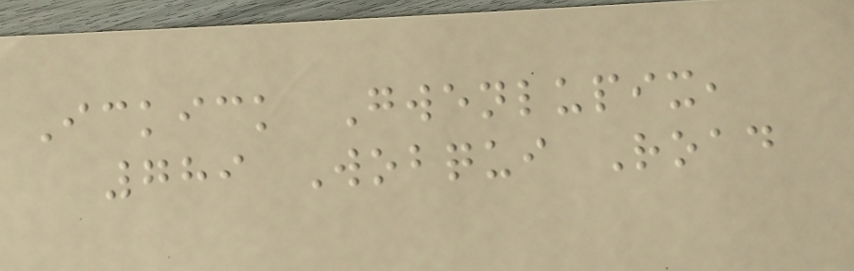Ickick Gwenlupix,
789 Wobqui Road
